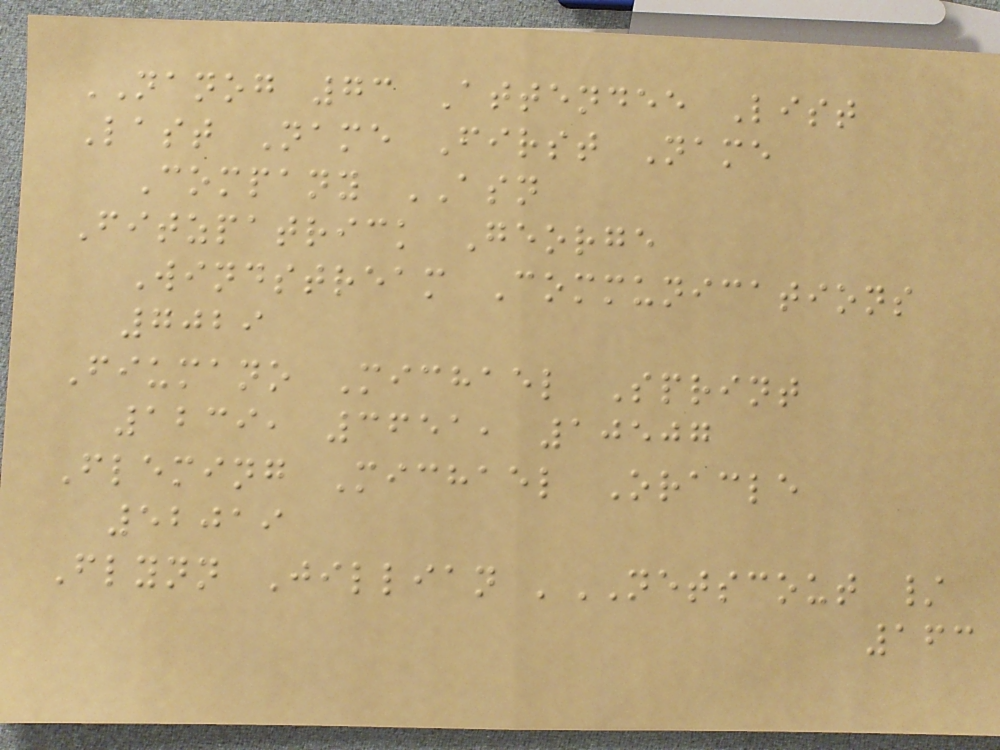NANOG 73 Attendee List
Last Name First Name
Company ASN
Fitzpatrick George
Windstream Communications
7029
Fiumano Michael Sprint
1239, 3651, 10507
Fleming Michael Oracle
52019
Flynn Jillian 'NETSCOUT /
163
